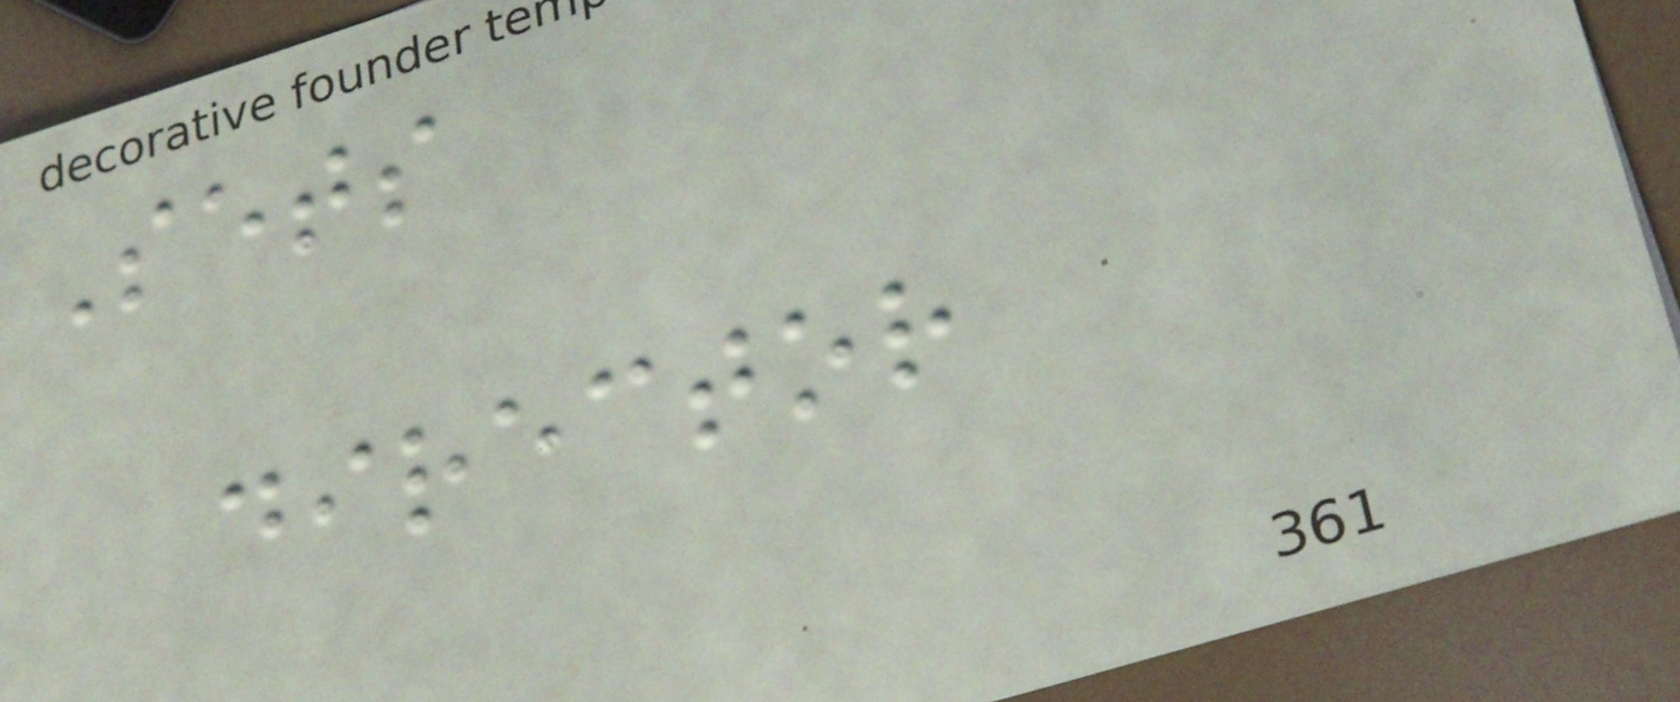Sets
director
